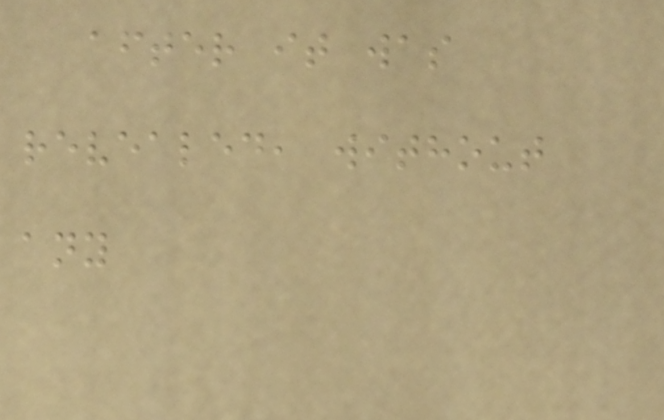after it was
revealed, without
any
